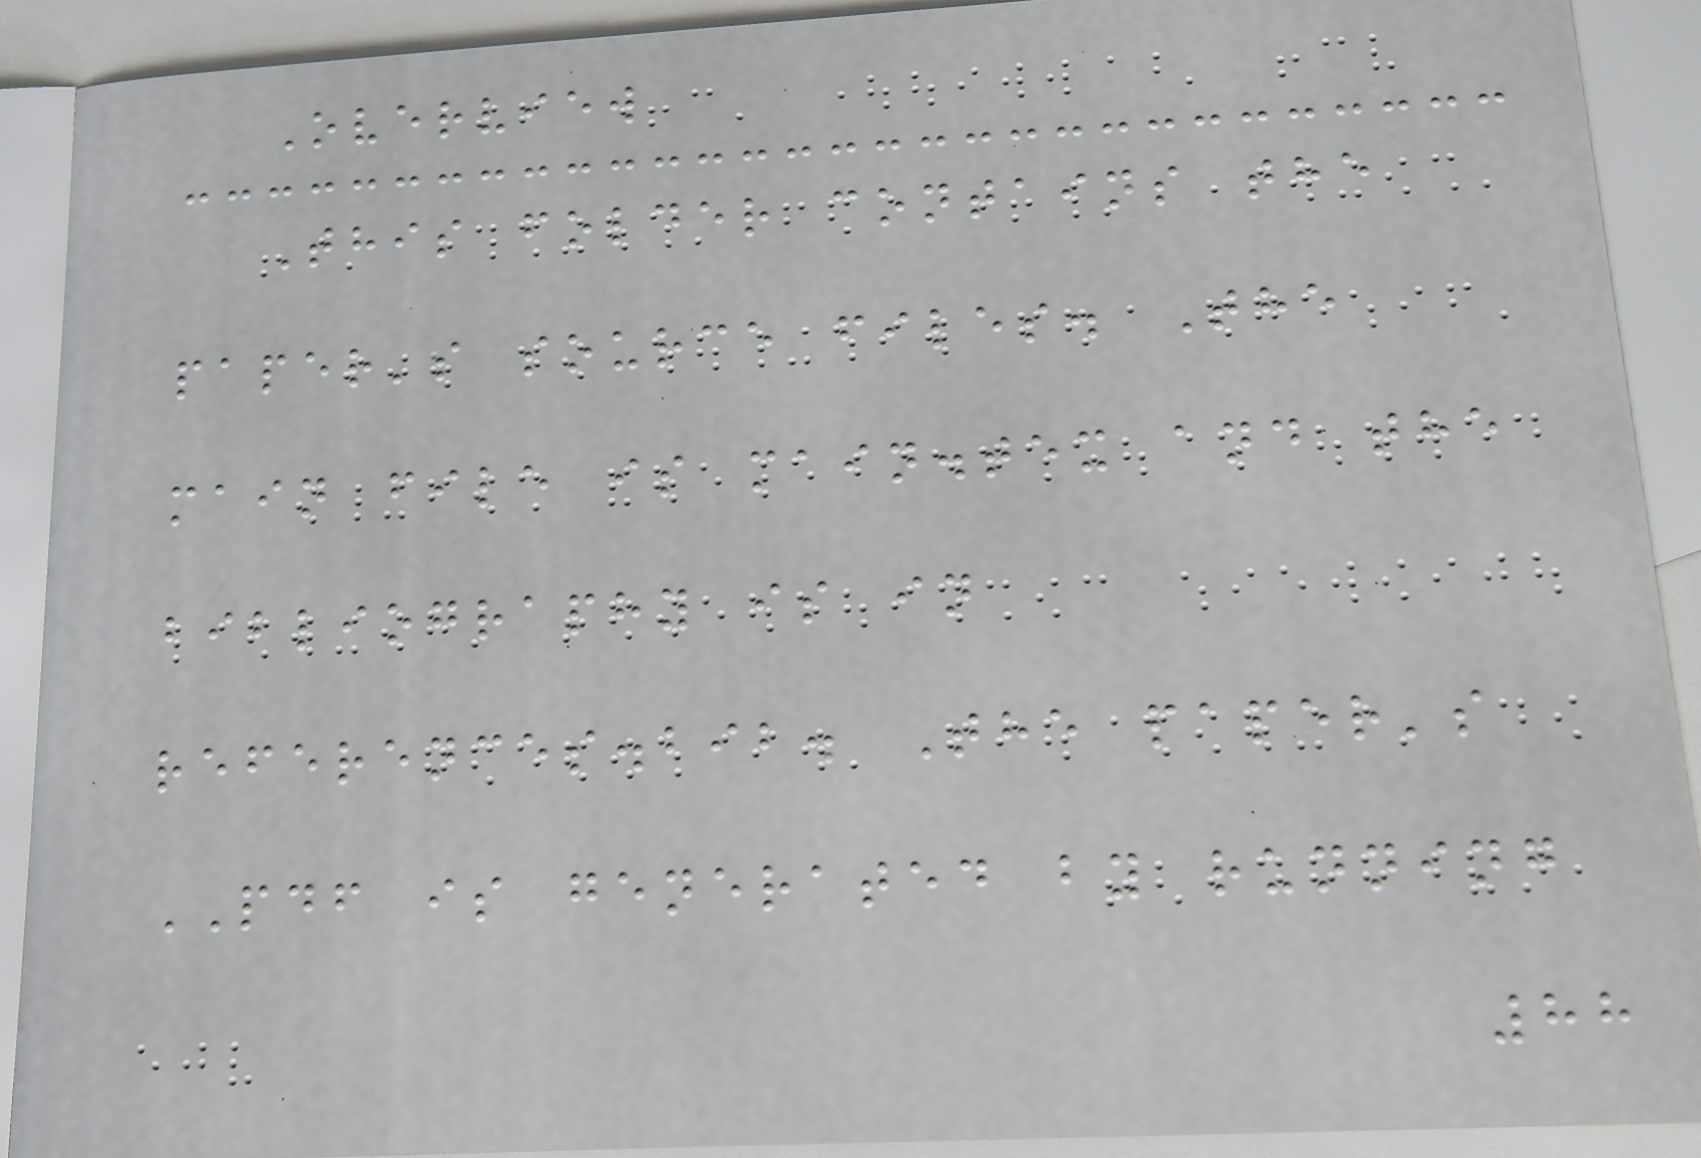Overview
This folder contains the
paper's source files. The
main file is main.tex and the
bibliography is in
references.bib. The paper's
PDF is generated by running
88
